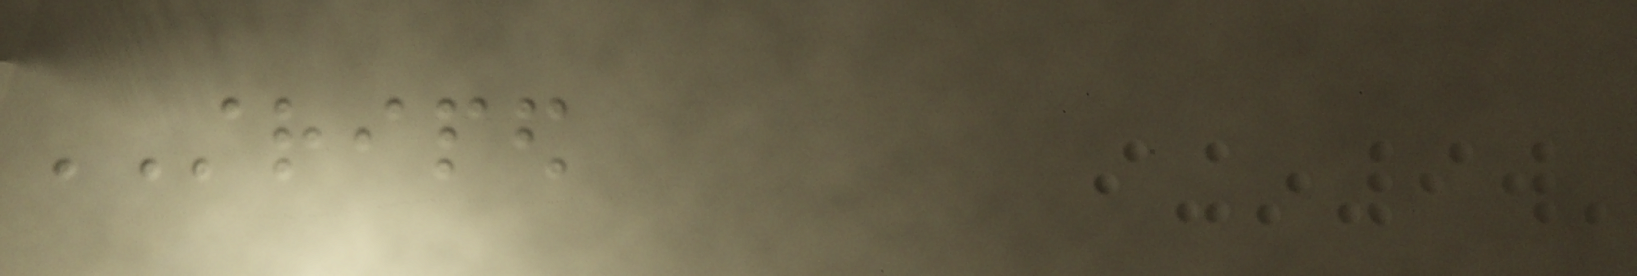STRIPED
